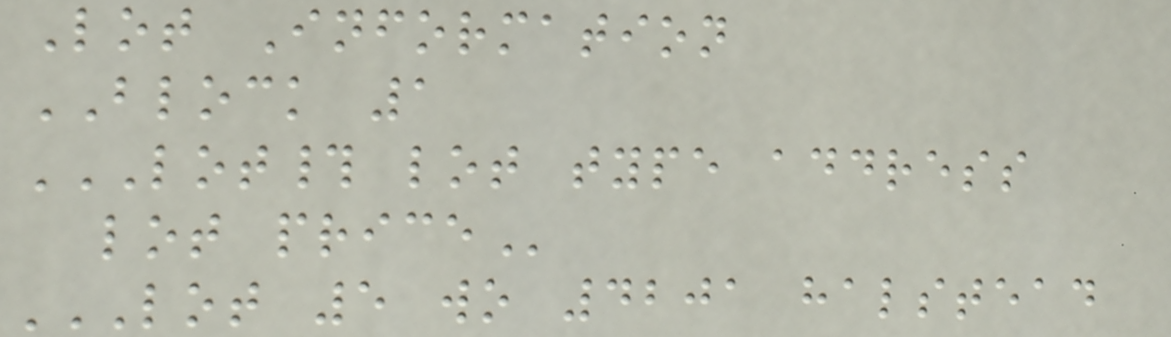Lot Information
BLOCK 1
LOT# LOT TYPE ADDRESS
LOT PRICE
LOT 5 WO 4201 HALSTEAD
